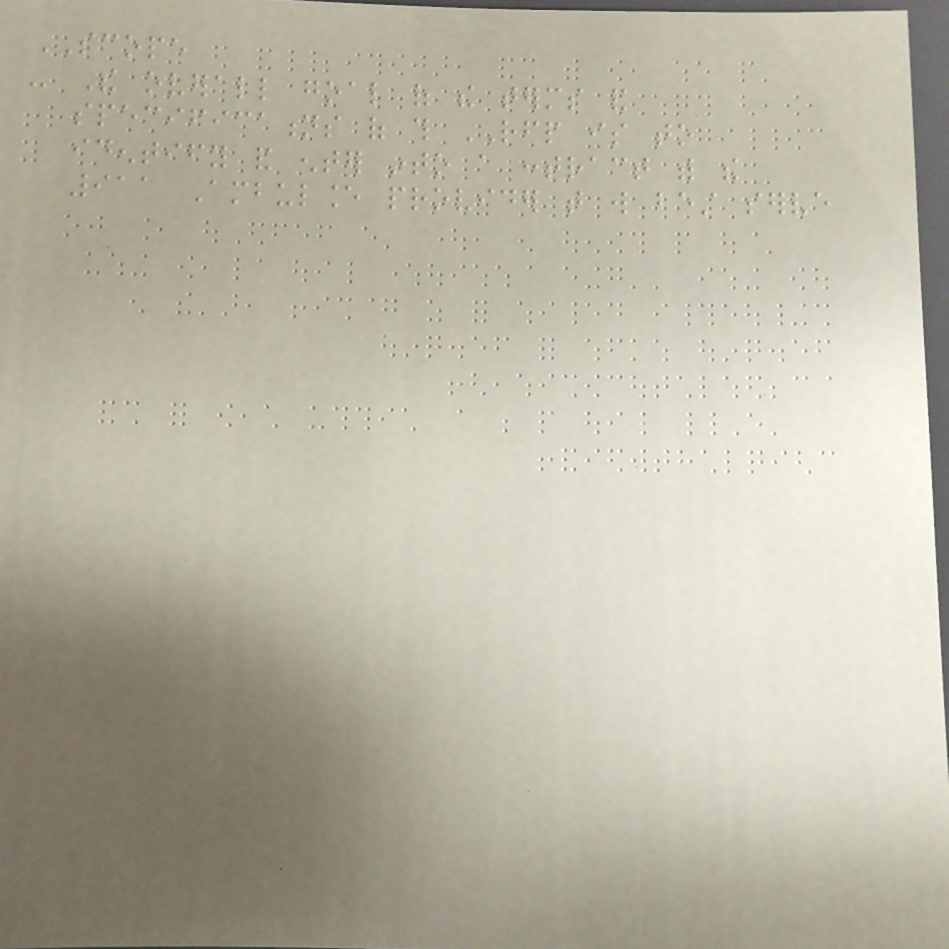SCOPE
- The overall goal of the terms and
specifications of this RFP is to
identify and enter into a contract with the
911 Ambulance provider that will best serve
